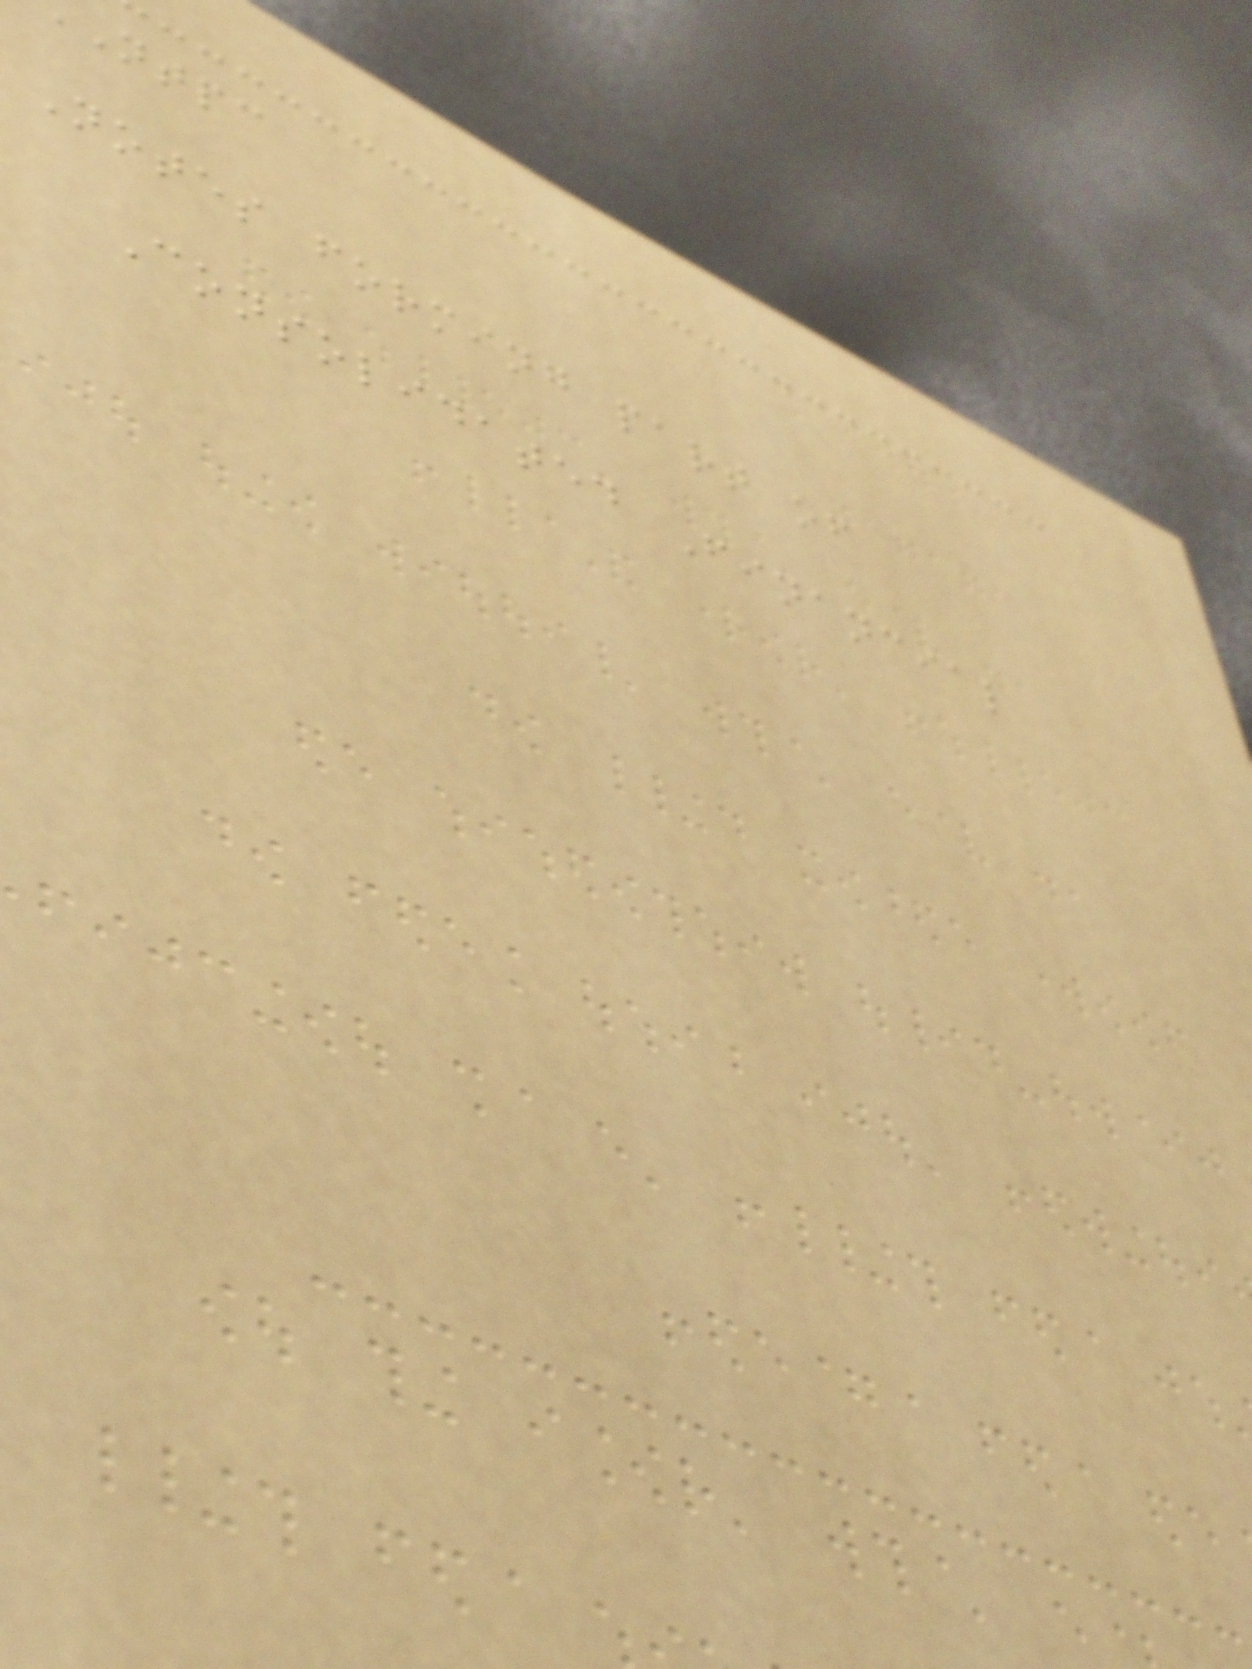ntpc
Notes forming part of
Consolidated Financial
